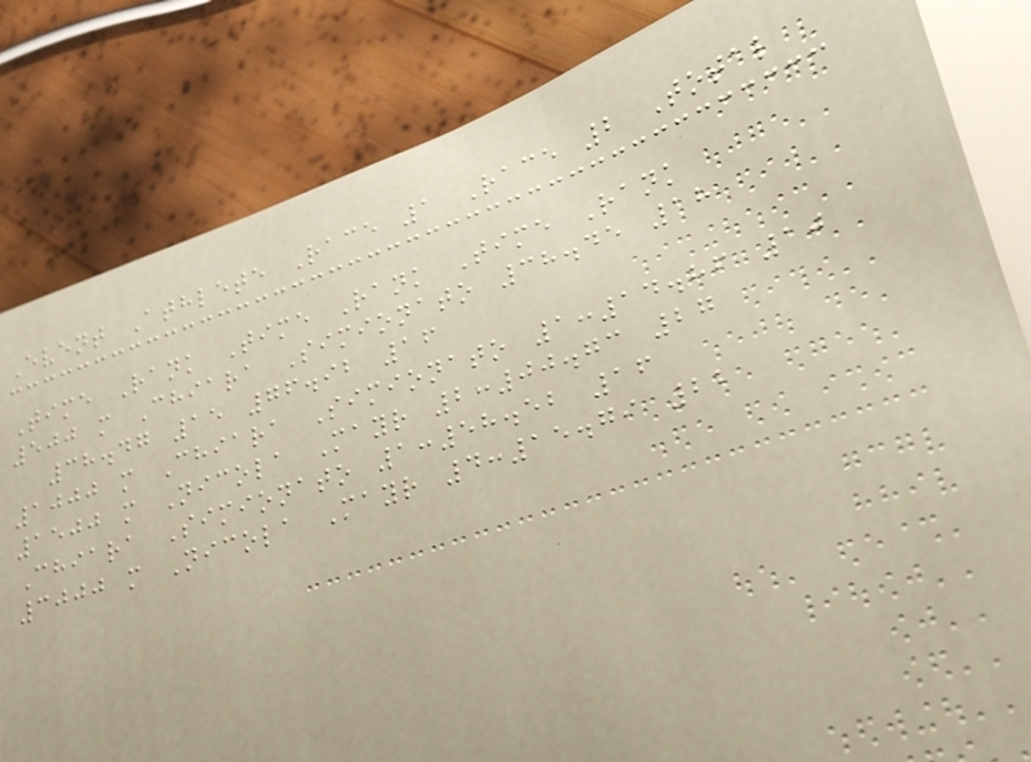Event Athlete Race 1 Race 2 Total
Time Rank Time Rank Time Rank
500 m Chiara Simionato 38.45 18
38.47 15 76.92 16
1000 m Chiara Simionato 1:14.86 10
1500 m Nicola Mayr 2:00.73 27
Chiara Simionato 1:58.52 16
3000 m Nicola Mayr 4:15.79 22
